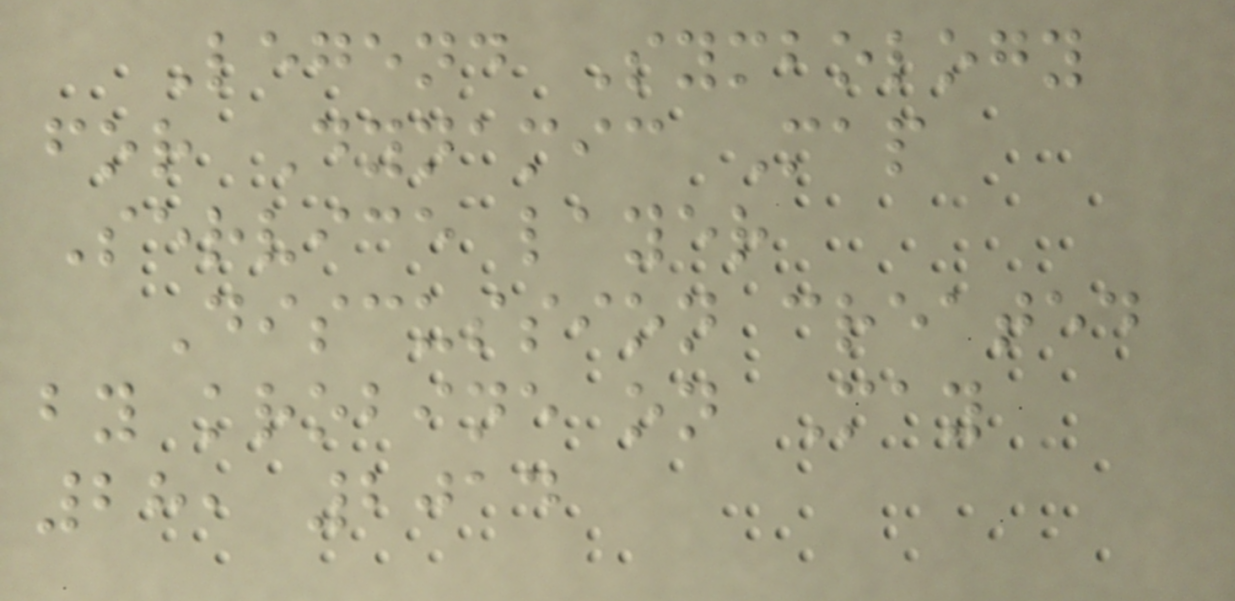Legend Symbology
for Dynamic Map
Service layer
Discussion created
by krobine on May
28, 2014
